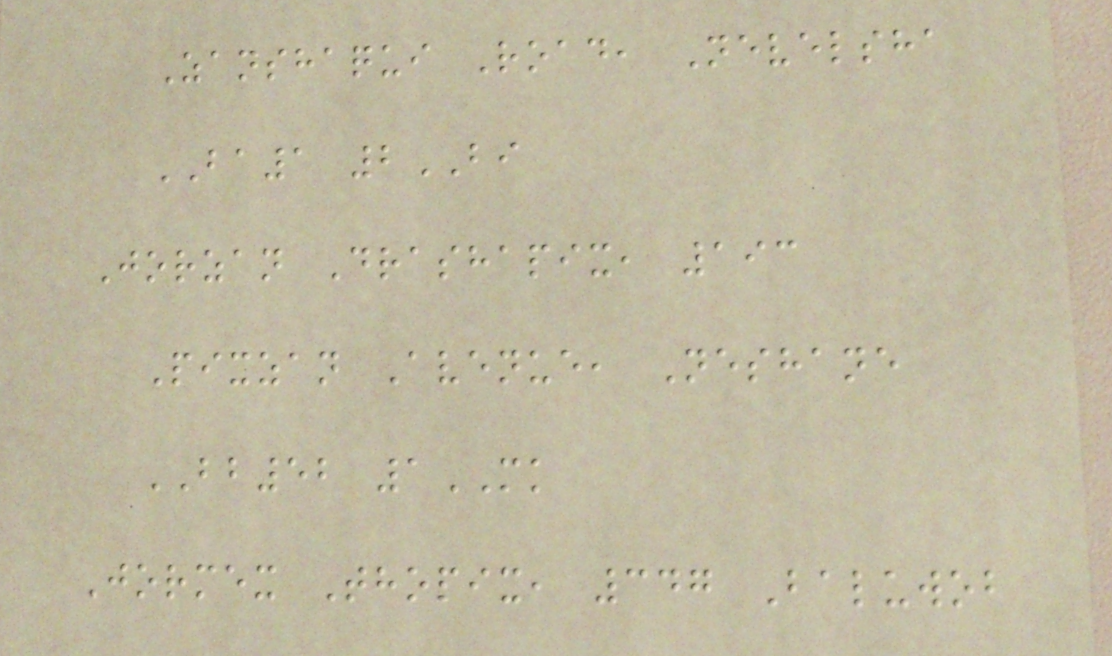Zanshaqui Road, Nevelsha
BA1 2BI
Jorzan Drashapix, 193
Pixzan Avenue, Neshane
BB52 1MK
Jormex Thopix, 347 Baluwob
